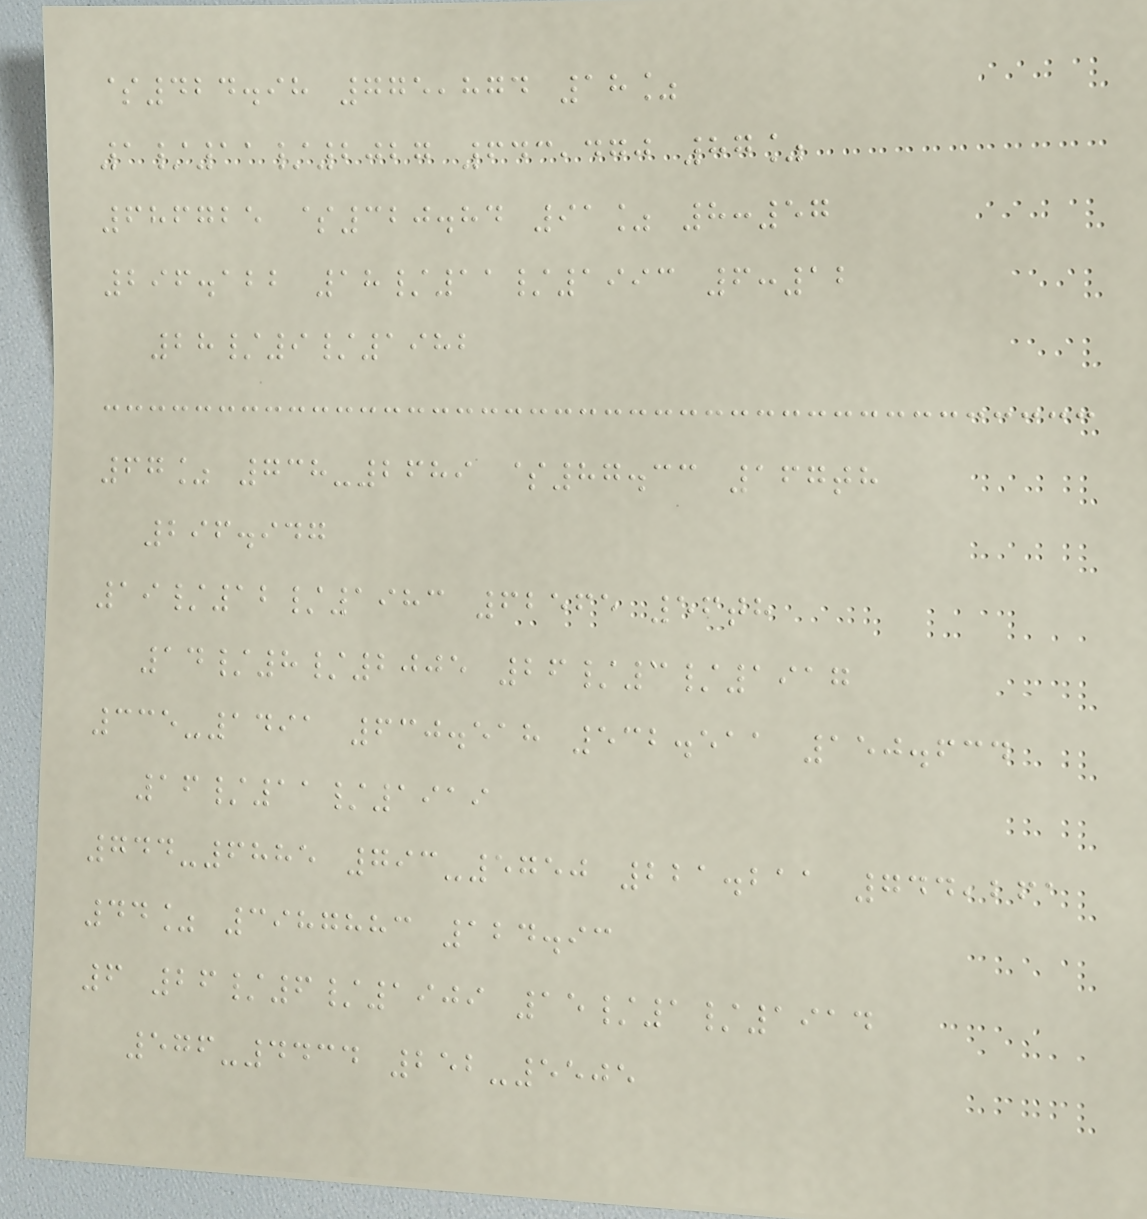$424.98 775,874 18%
1/11/2027 643,470 87%
686725 $320.84 91% 8:57
296.122 18/11/1993 6:12
28/9/1982
67% 738-2689 $87.33 167th
296.947
19/12/1983 62565 56th
14/8/2005 26/3/1917
335-1491 630.518 532.511 150.634
16/11/1919
744-6885 793-5750 221.211 744,261
44% 3987883 124.93
6 26/6/1909 15/1/1914
576-4434 252-5505
